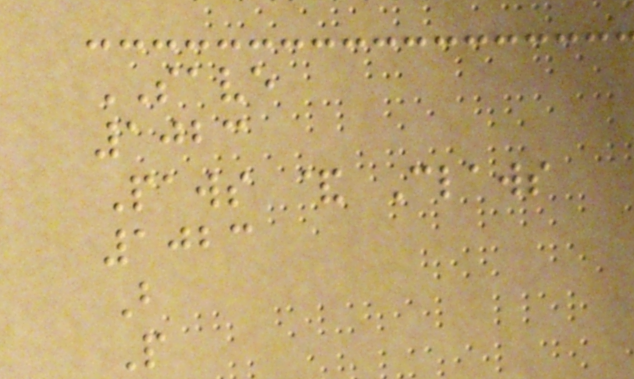SAVE
1023
Paws & Claws
1023
B
P
